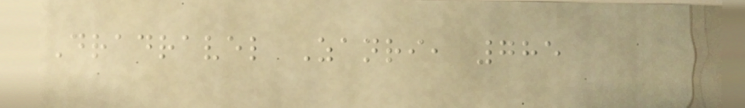Dradravel Zanri, 785
